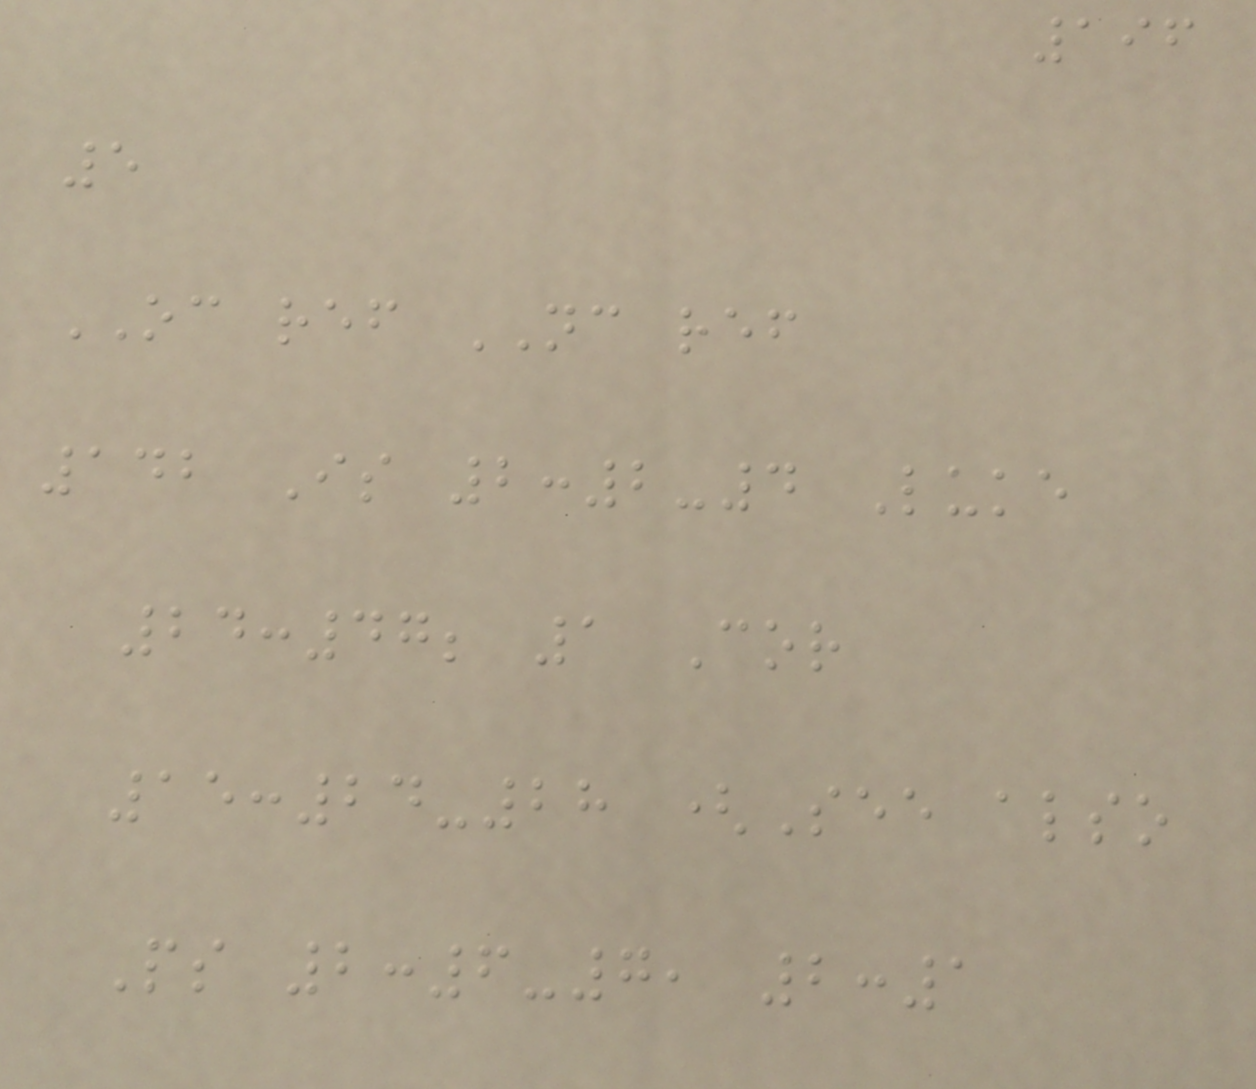196
5
OC ref NC ref
142 Is 2:2-4 Luke
24:47; 1 Cor
15:24-28 (See also
Ps 2:6-7, 2:1
